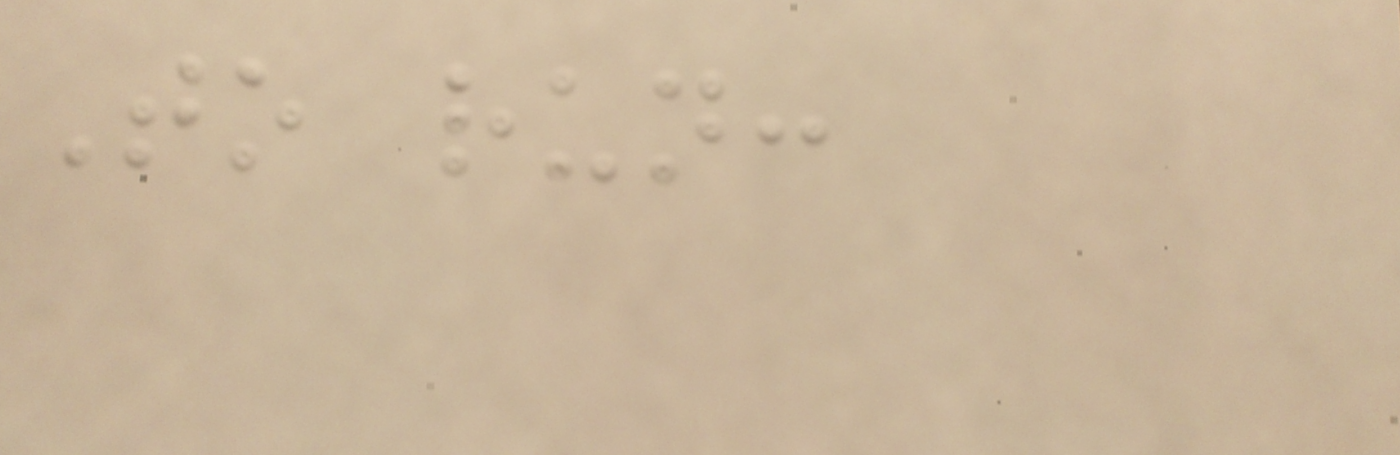To run:
